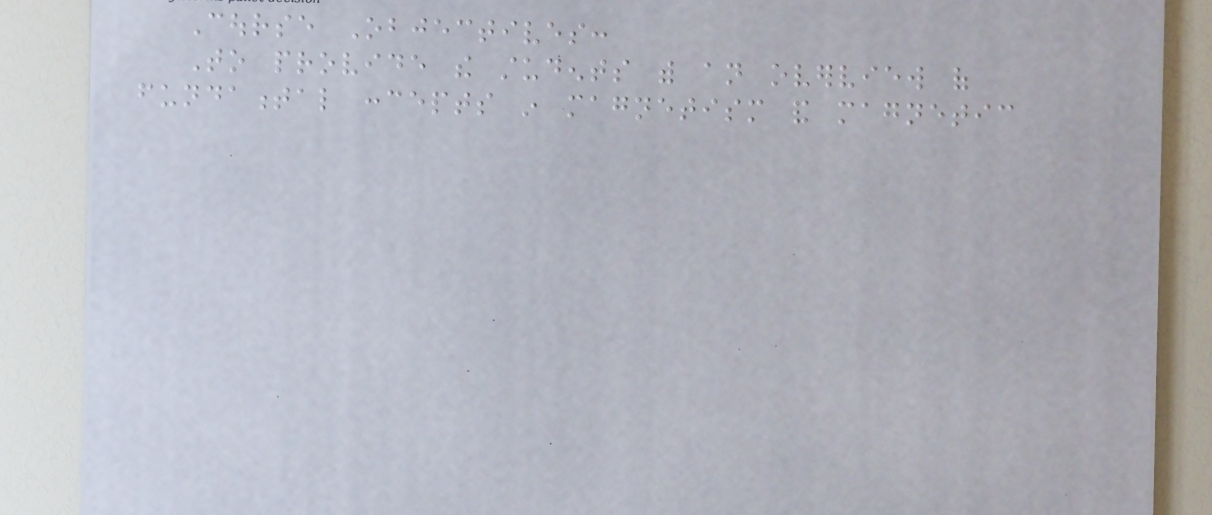Course Objectives:
To provide the students with an overview of
fundamental concepts in magnetism and magnetic
